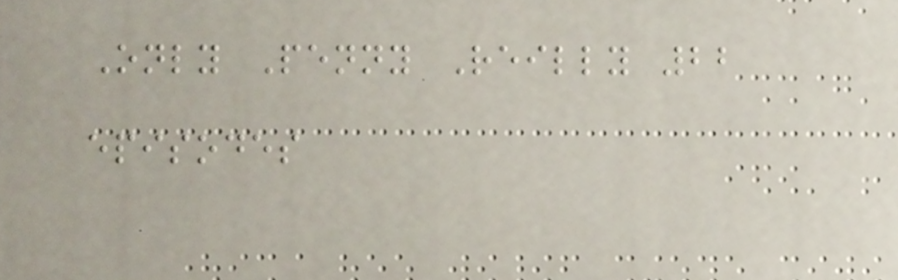Only Penny Reilly 22
episodes
